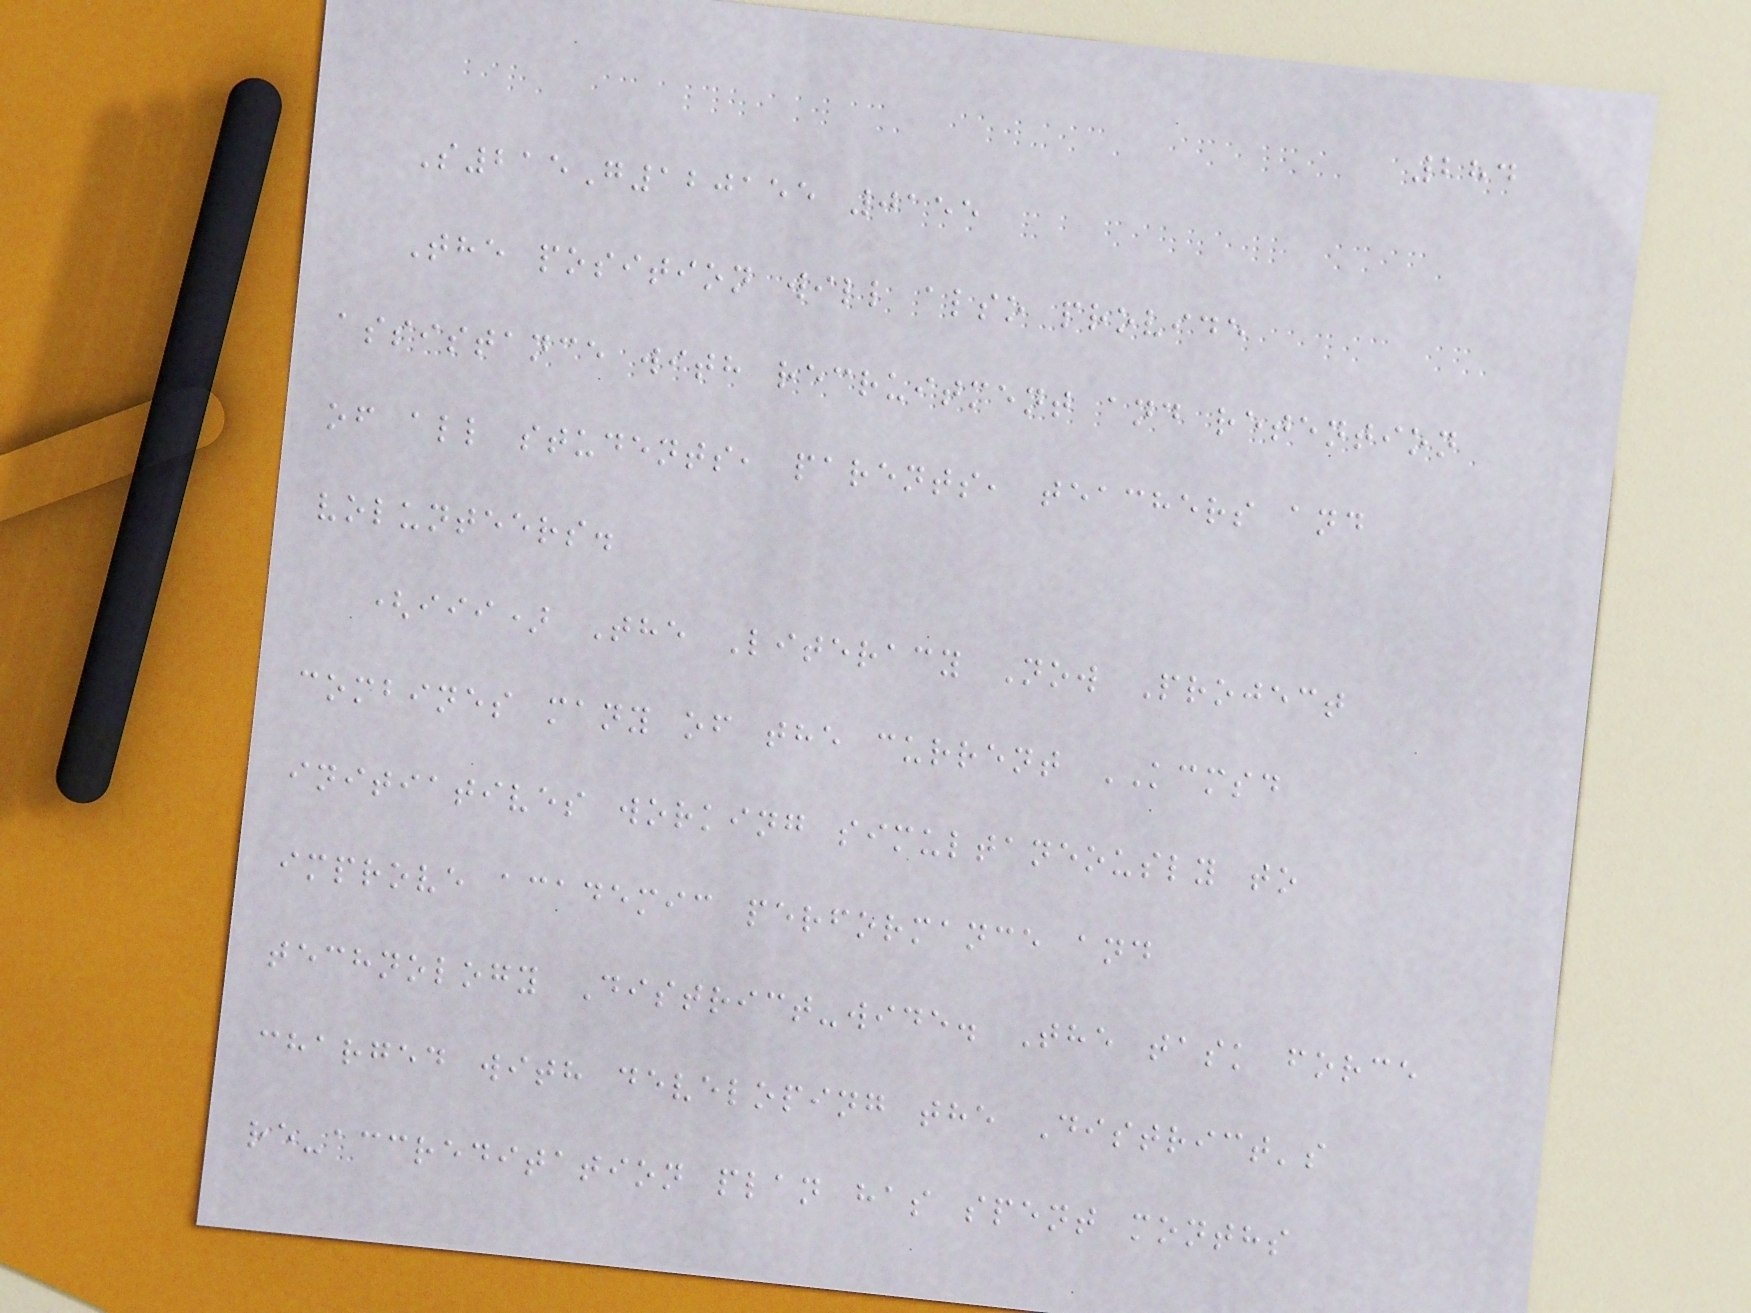284
S215G120155 0155
The position will also provide
assistance with recruitment and retention
of all students, parents, teachers and
volunteers.
(iii) The Literacy Now Project
combines many of the current KCMSD
initiatives working simultaneously to
improve academic performance and
technology District-wide. The task force
charged with developing the District's
re-accreditation plan has spent months
